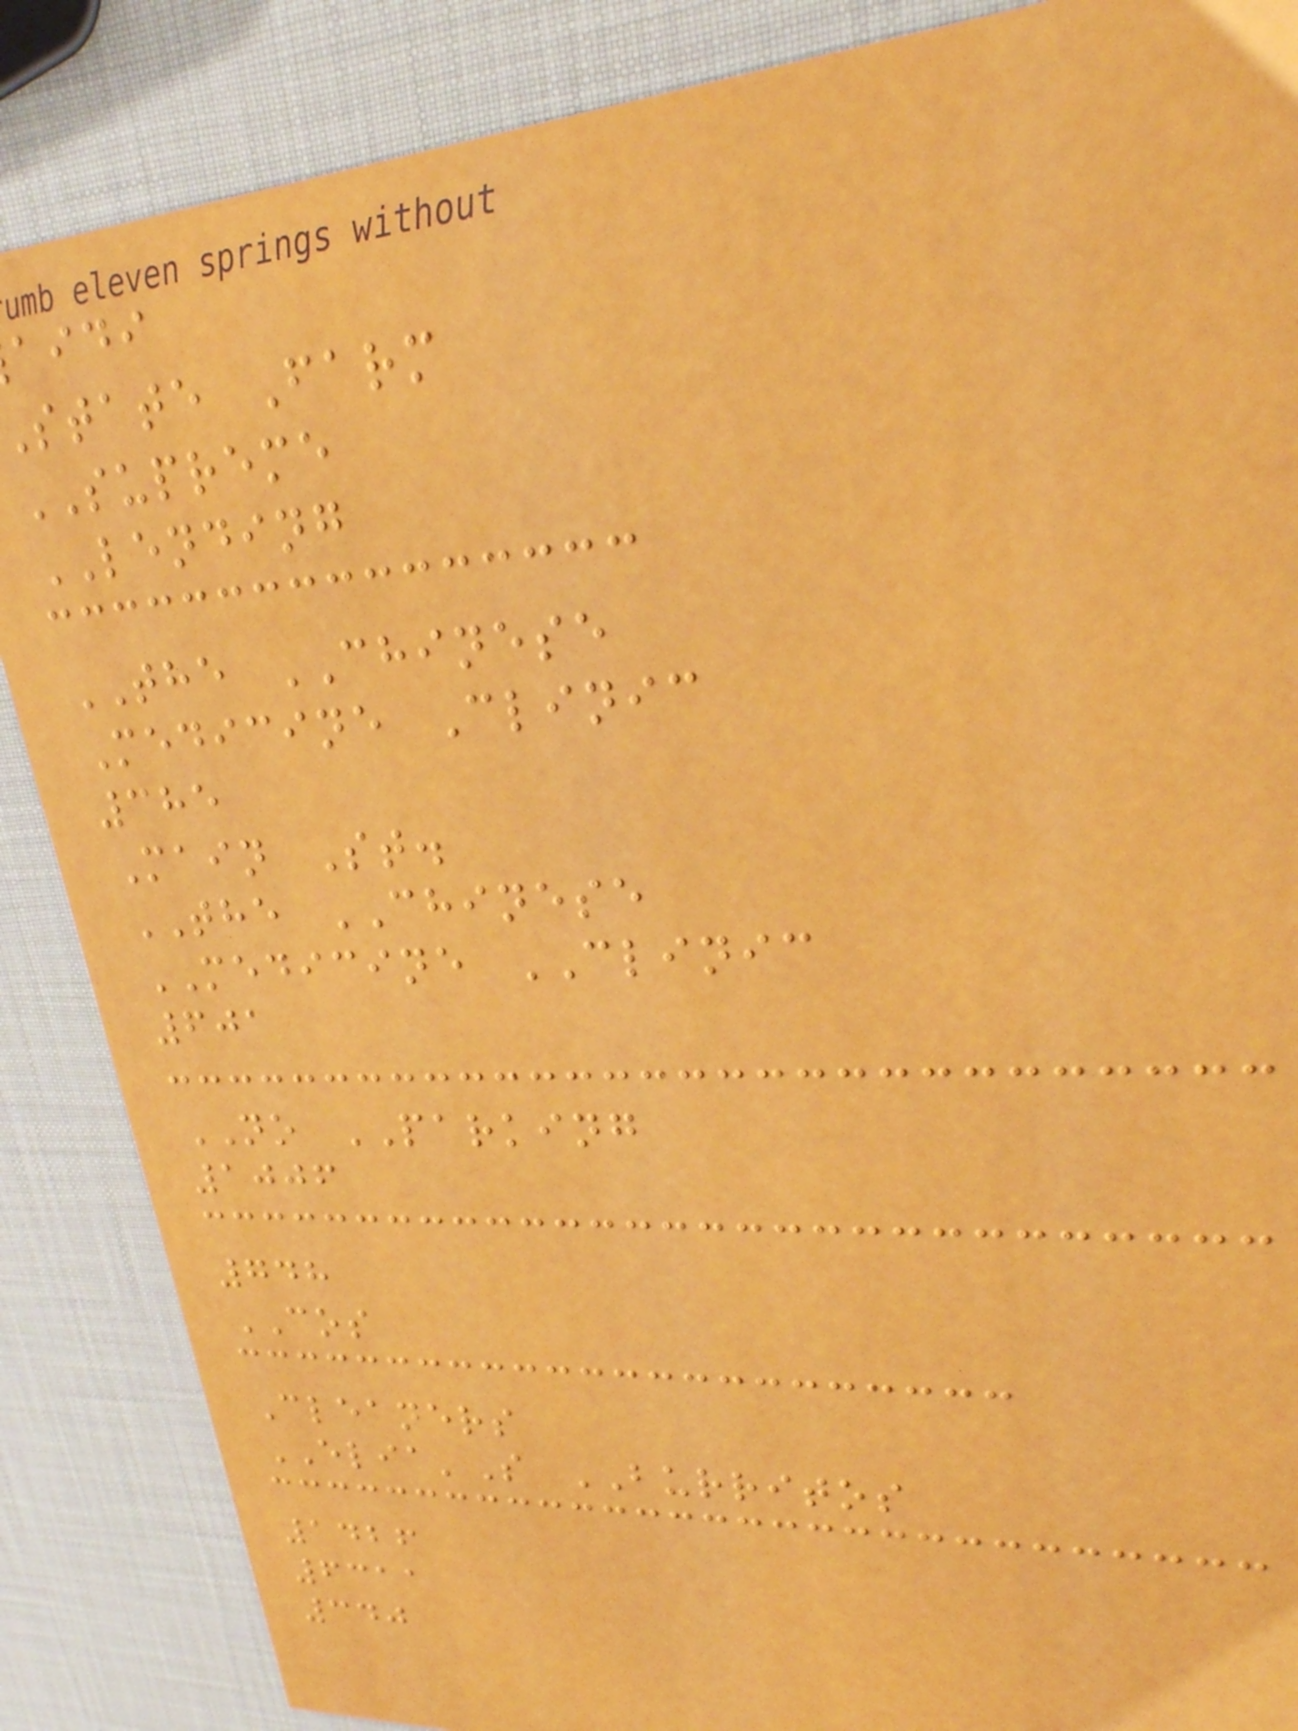aidi
state Farm
SUPREME
LENDING
THE CHINESE
Medicine Clinic
385
Main St.
THE CHINESE
MEDICINE CLINIC
601
NO PARKING
1006
748
COS
Cleaners
ELIA'S BURRITOS
1426
6311
340
